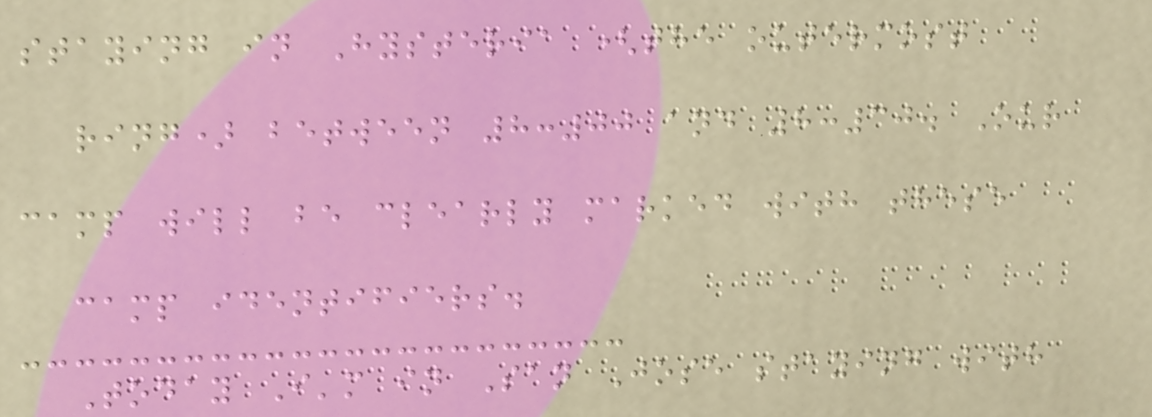staying in Hysteria (the outermost
ring) between 8:00 and 8:30. Our
camp will be clearly marked with these
camp identifiers.
Today I'm in San Jose staying with
